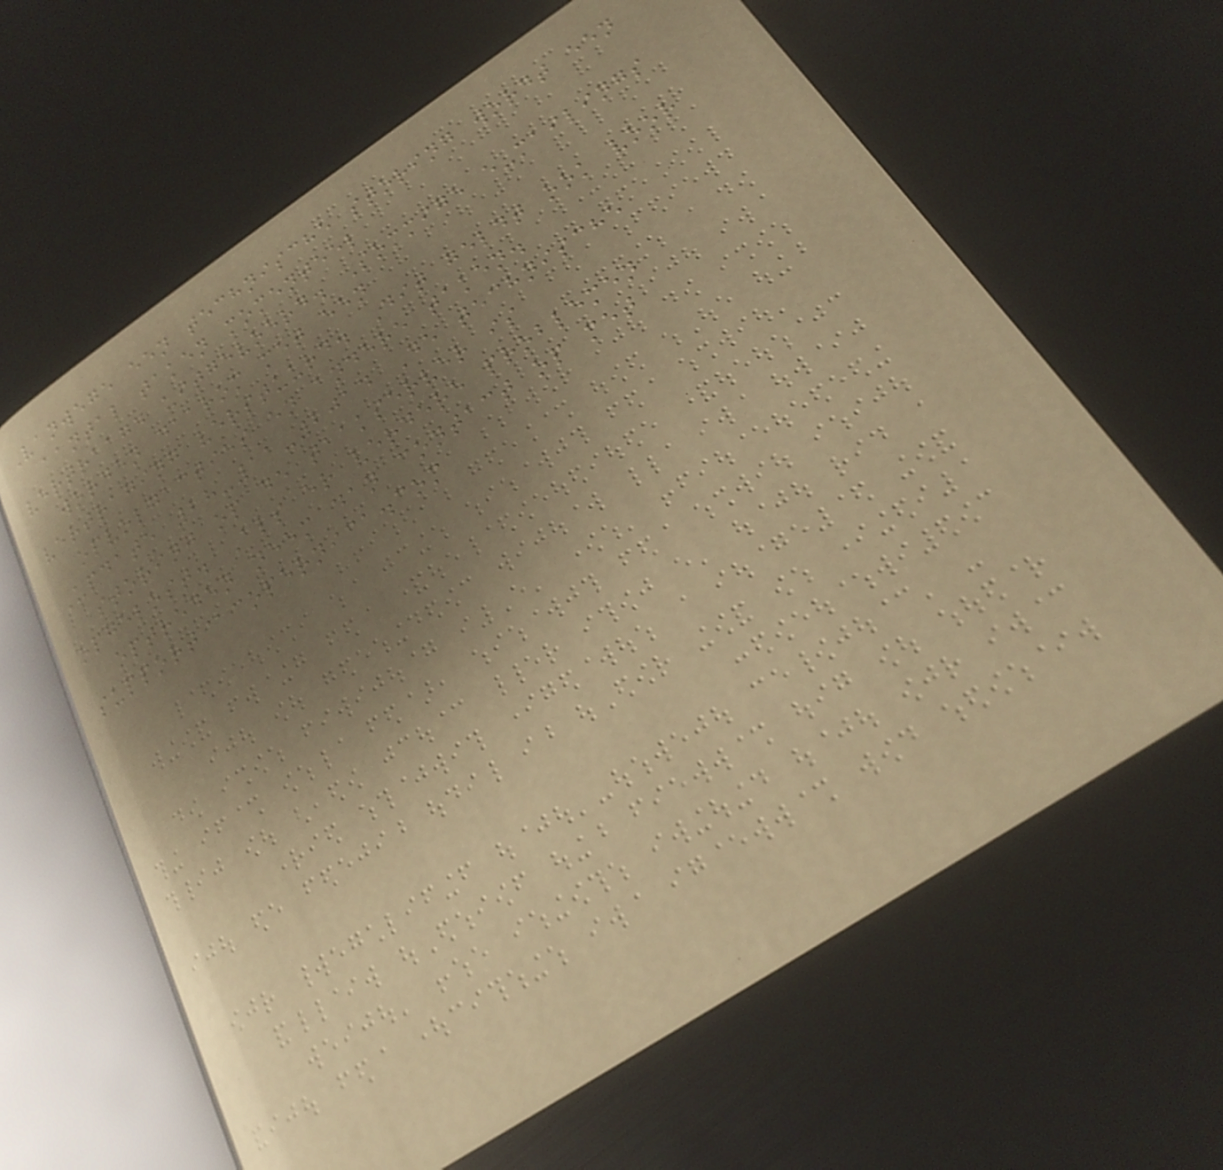Vanwege een technische storing wordt een
aantal taken momenteel
vertraagd uitgevoerd. Sommige e-mailings
worden daarom met een
vertraging verstuurd. Dit geldt ook voor
opvolgacties en andere taken.
Update 28-11-2014 De technische
storing op de taakserver is
opgelost. Als er verdere problemen
optreden neem dan contact op met
support@copernica.com
